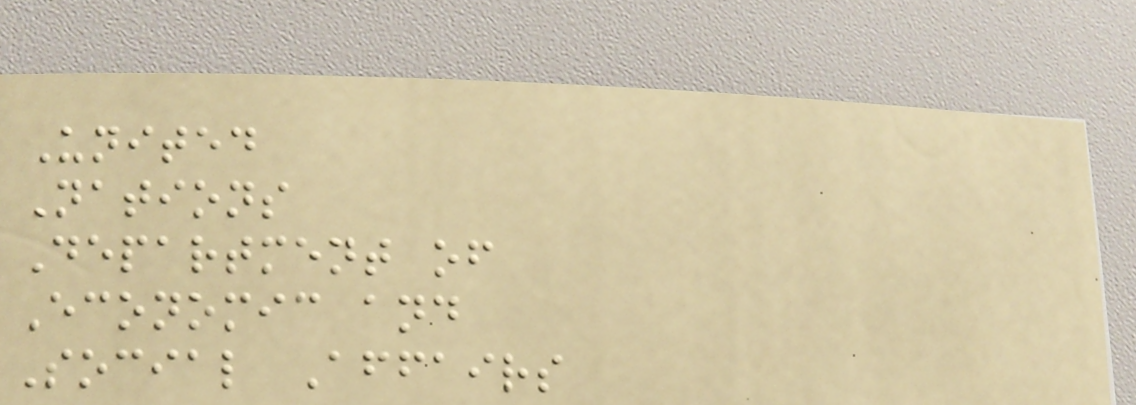United
Nations
Department of
Economic and
Social Affairs
